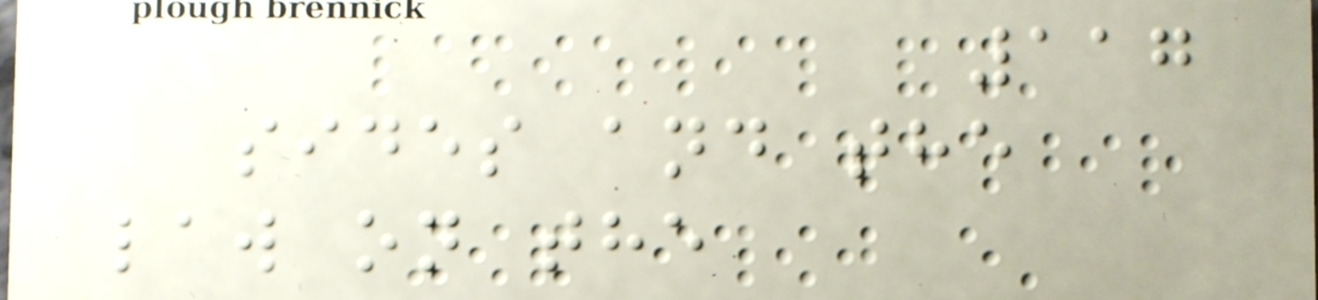117
sides and the
law on the
